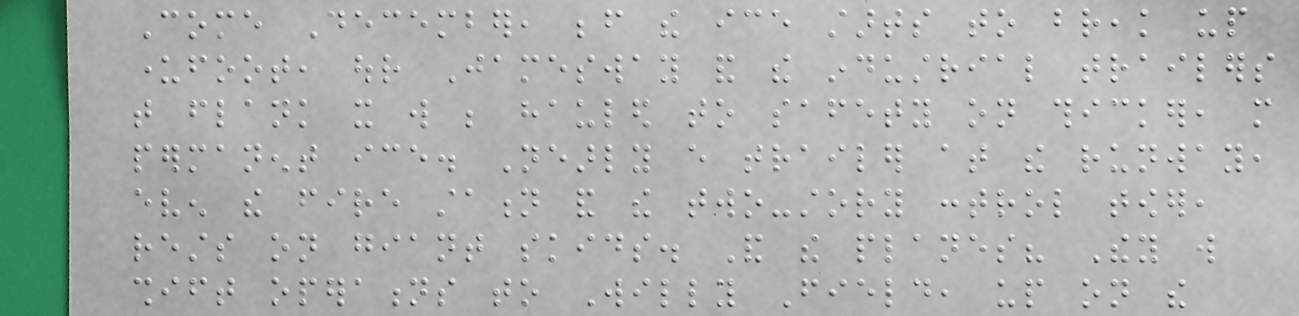Come December, before the ice starts to break up
underfoot, our Jamesway and the industrial trailers
that flank it will be hauled to safety on thicker, more
permanent ice. Nearly every trailer at the runway,
even the fire station and the two-story control tower,
rests on giant skids. And the planes? They will
shift operations to Willy Field, up on the
